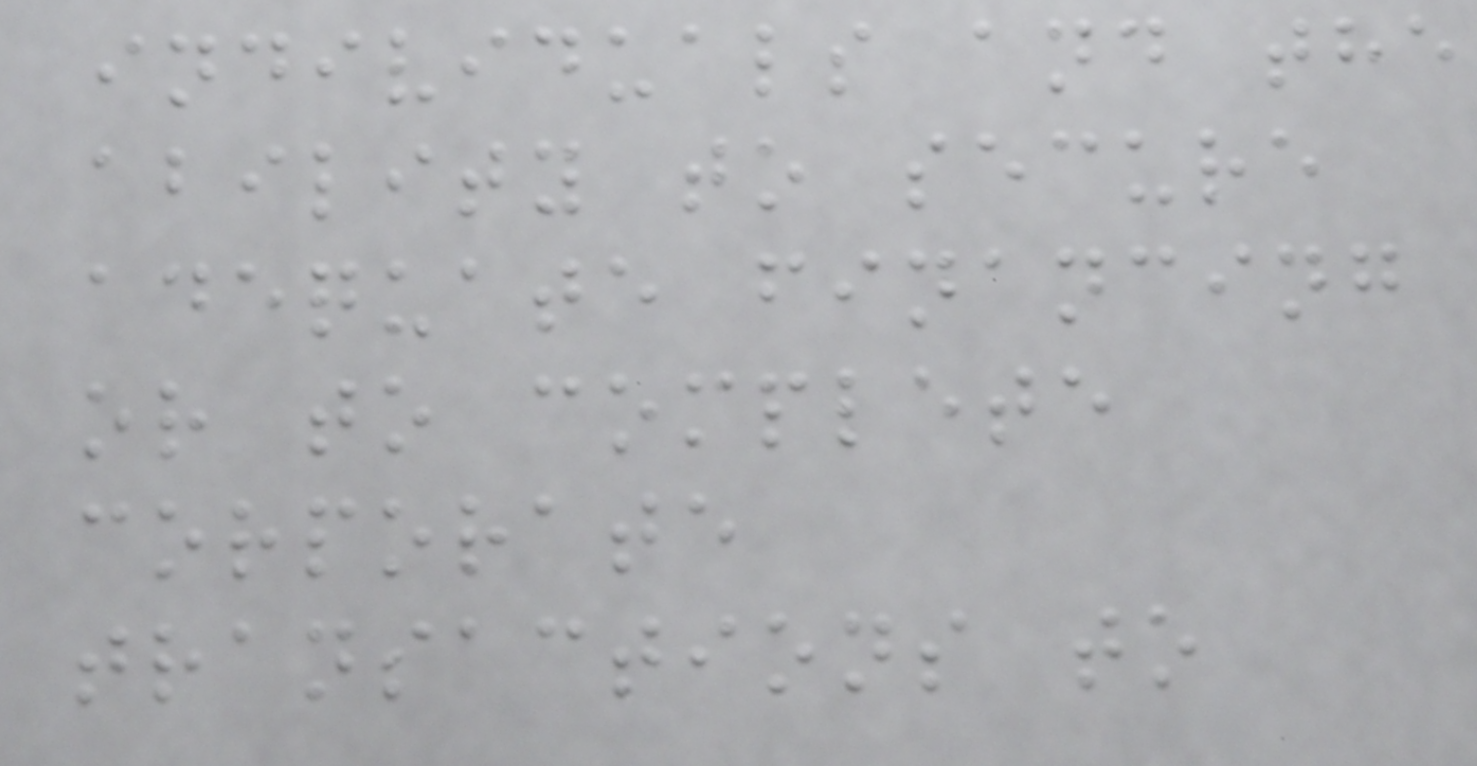individuals and the
ability to secure
adequate financing
or to complete
corporate
transactions to
